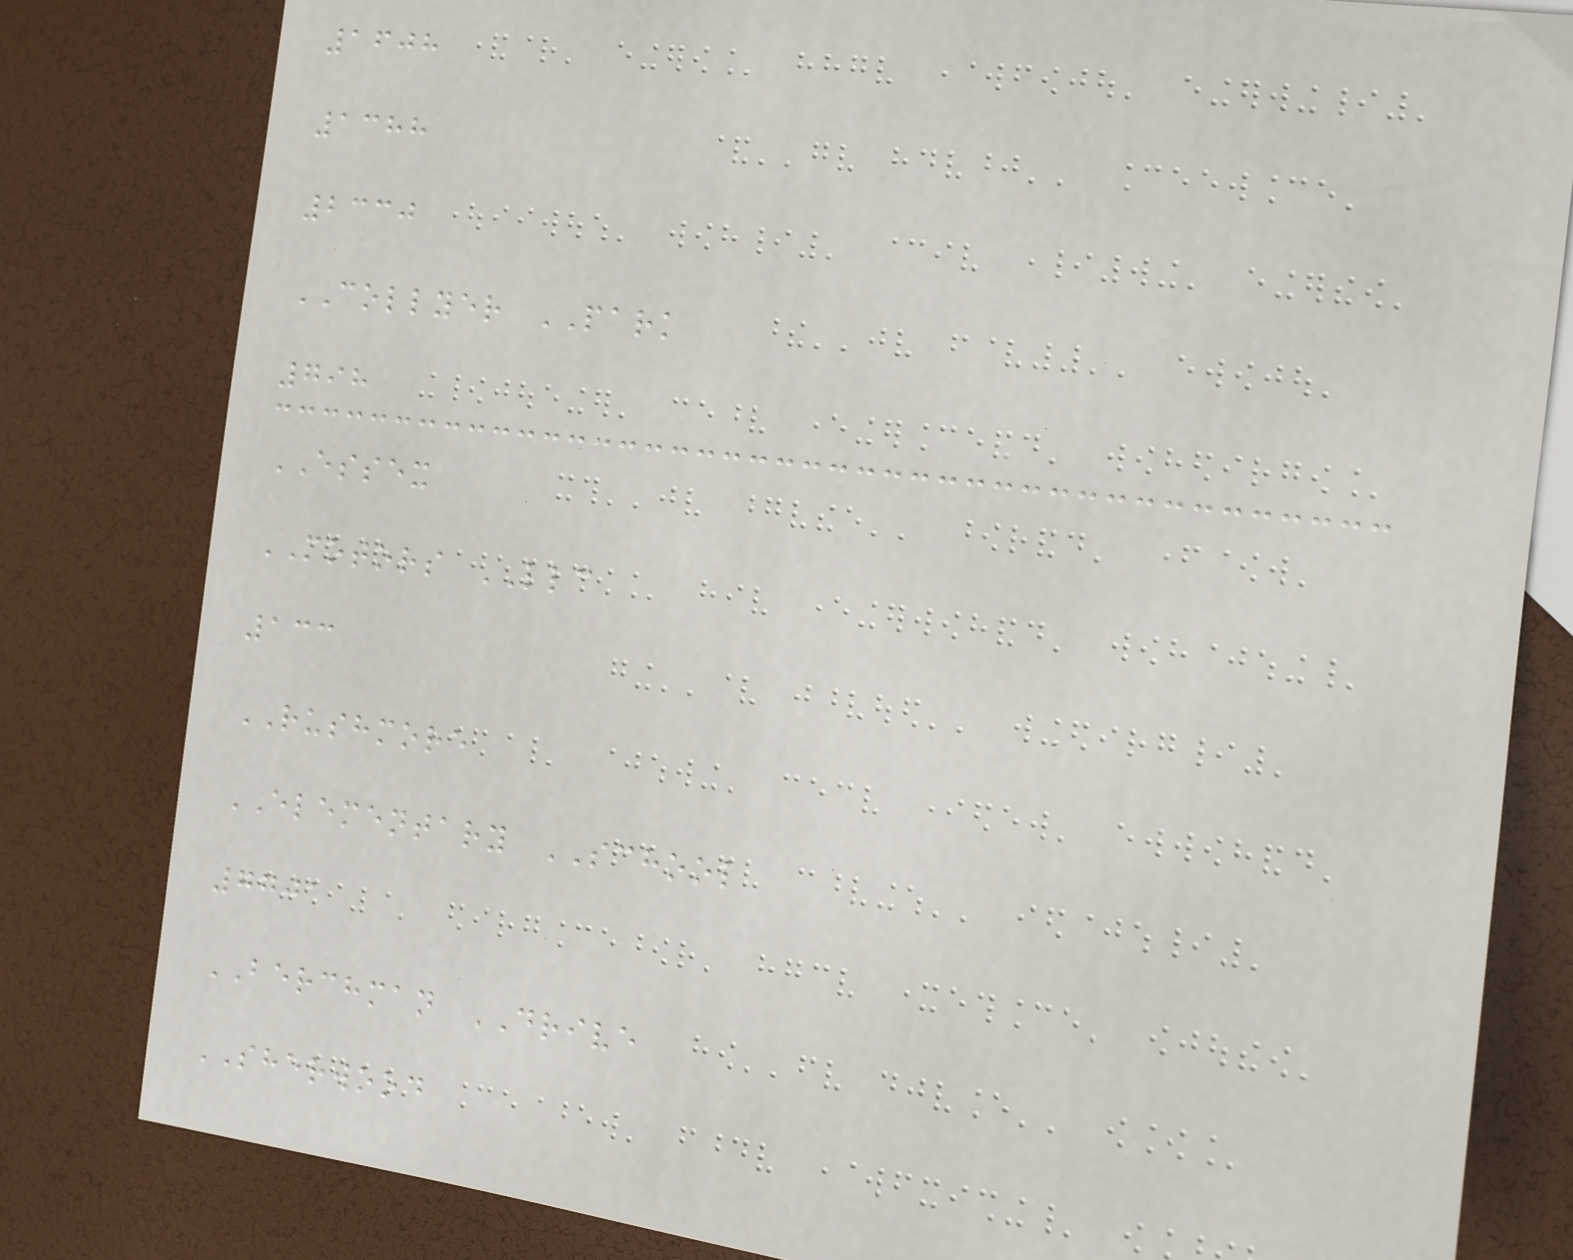1608
1388
2330
COLLYER PARK
798
ESSEX
MOTORS LLC
133
RUSHMORE
ELEMENTARY SCHOOL
7701
BERCHMAN DRIVE
SHERWOOD
